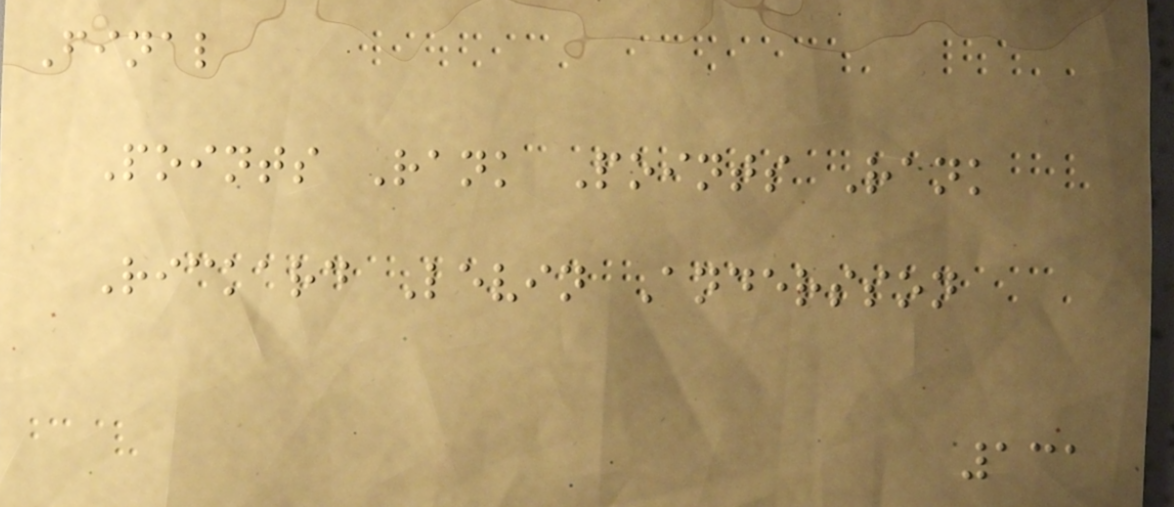Final
Points Rank Points Rank
Rickard Levin Andersson
131
